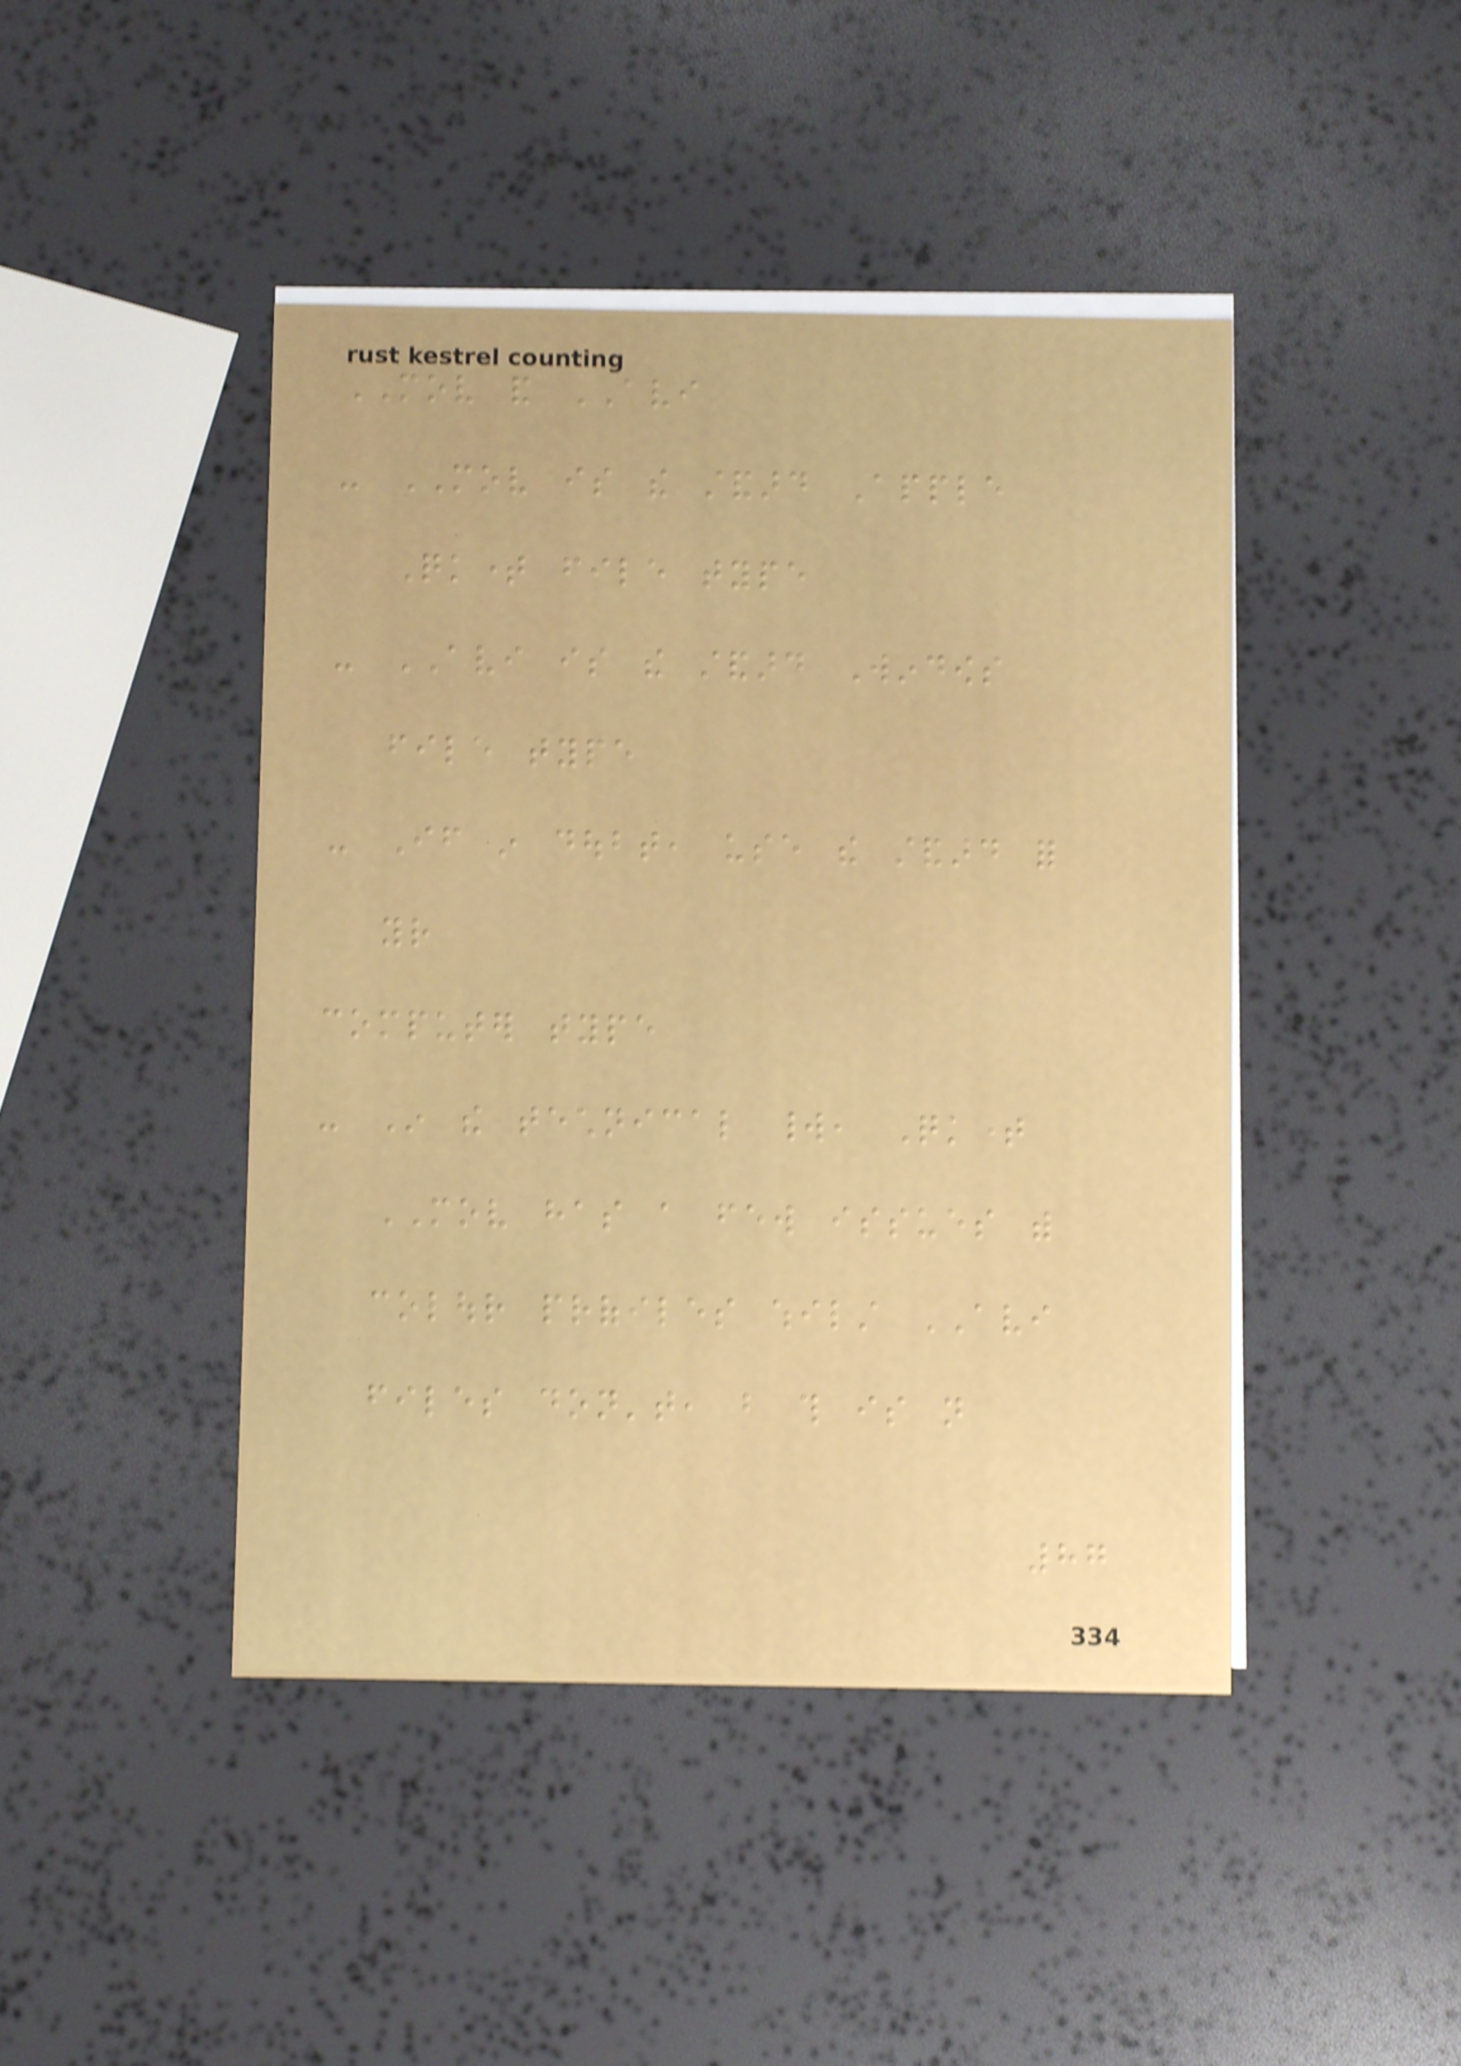MOV and AVI
- MOV is the standard Apple
Quicktime file type
- AVI is the standard Windows
file type
- If in doubt, use the standard for
your
computer type
- In the technical world, Quicktime
MOV has a few issues with
colour profiles whilst AVI
files don't, but this is not
87
